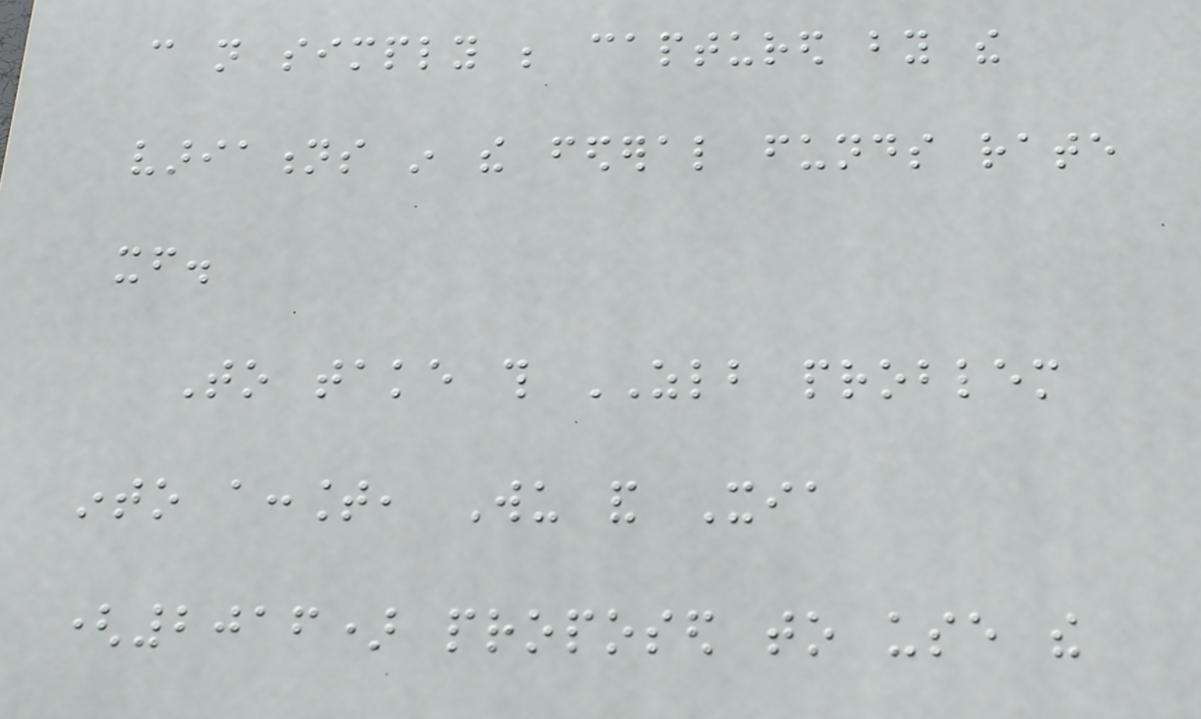can not simply be captured by the
variations in the federal funds rate
itself.
To take this ZLB problem
into account, Wu and Xia
(2016) proposed to use the
